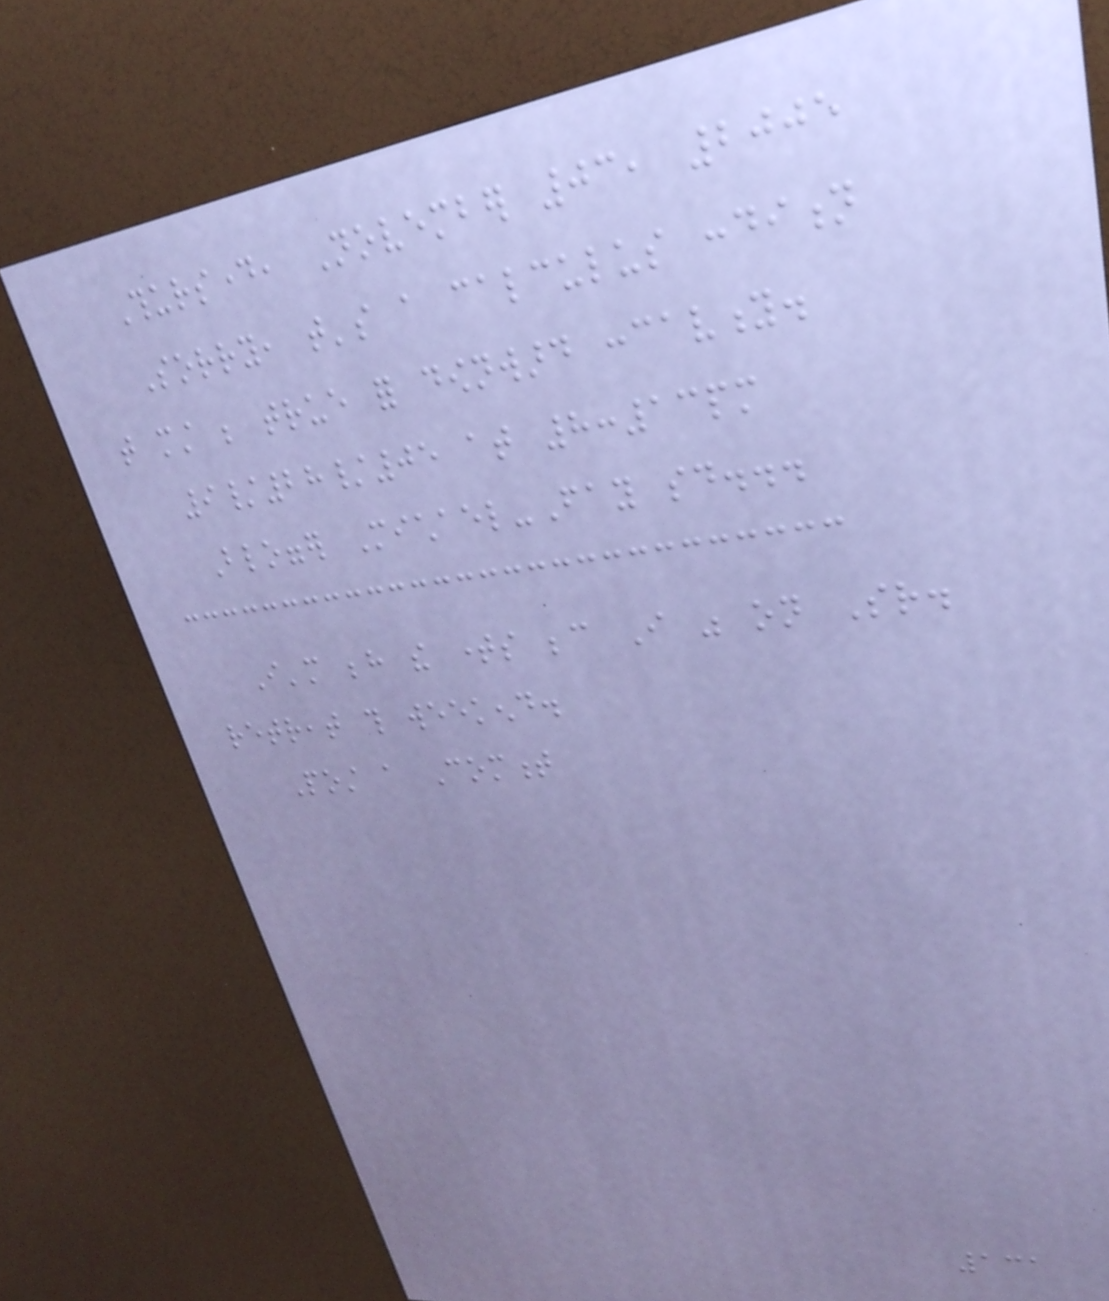Thursday, November 03, 2005
Sorry, that's a calculus condition
that must be true for downward concavity.
9/28/05 at 8:13pm
Blogger Michael-Fay said...
I'm behind the times because I was on Sr.
retreat this weekend.
Post a Comment
131
